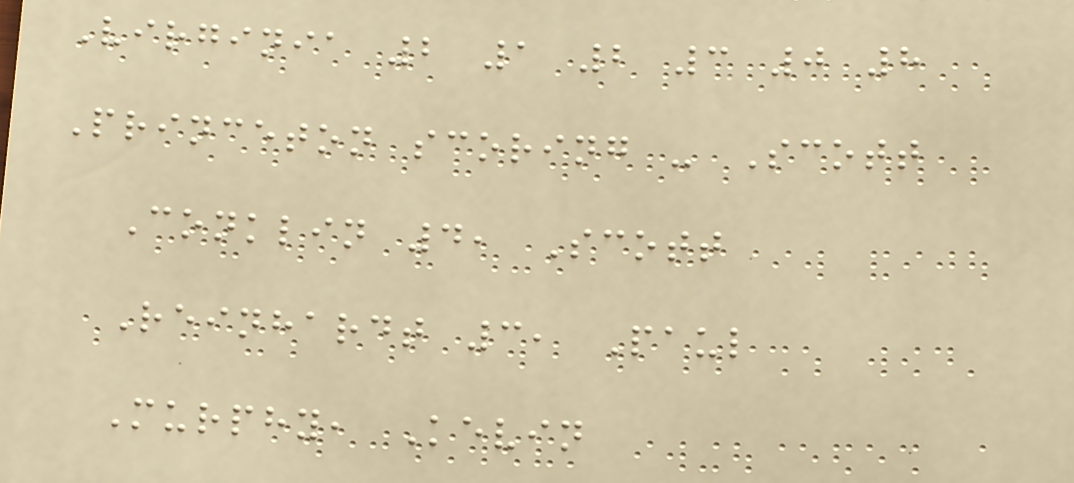Virginia 2 1 2 3 0 8
Princeton scoring - Scott
Conklin 4, Scott
Reinhardt 3, Paul
Murphy, Kevin
